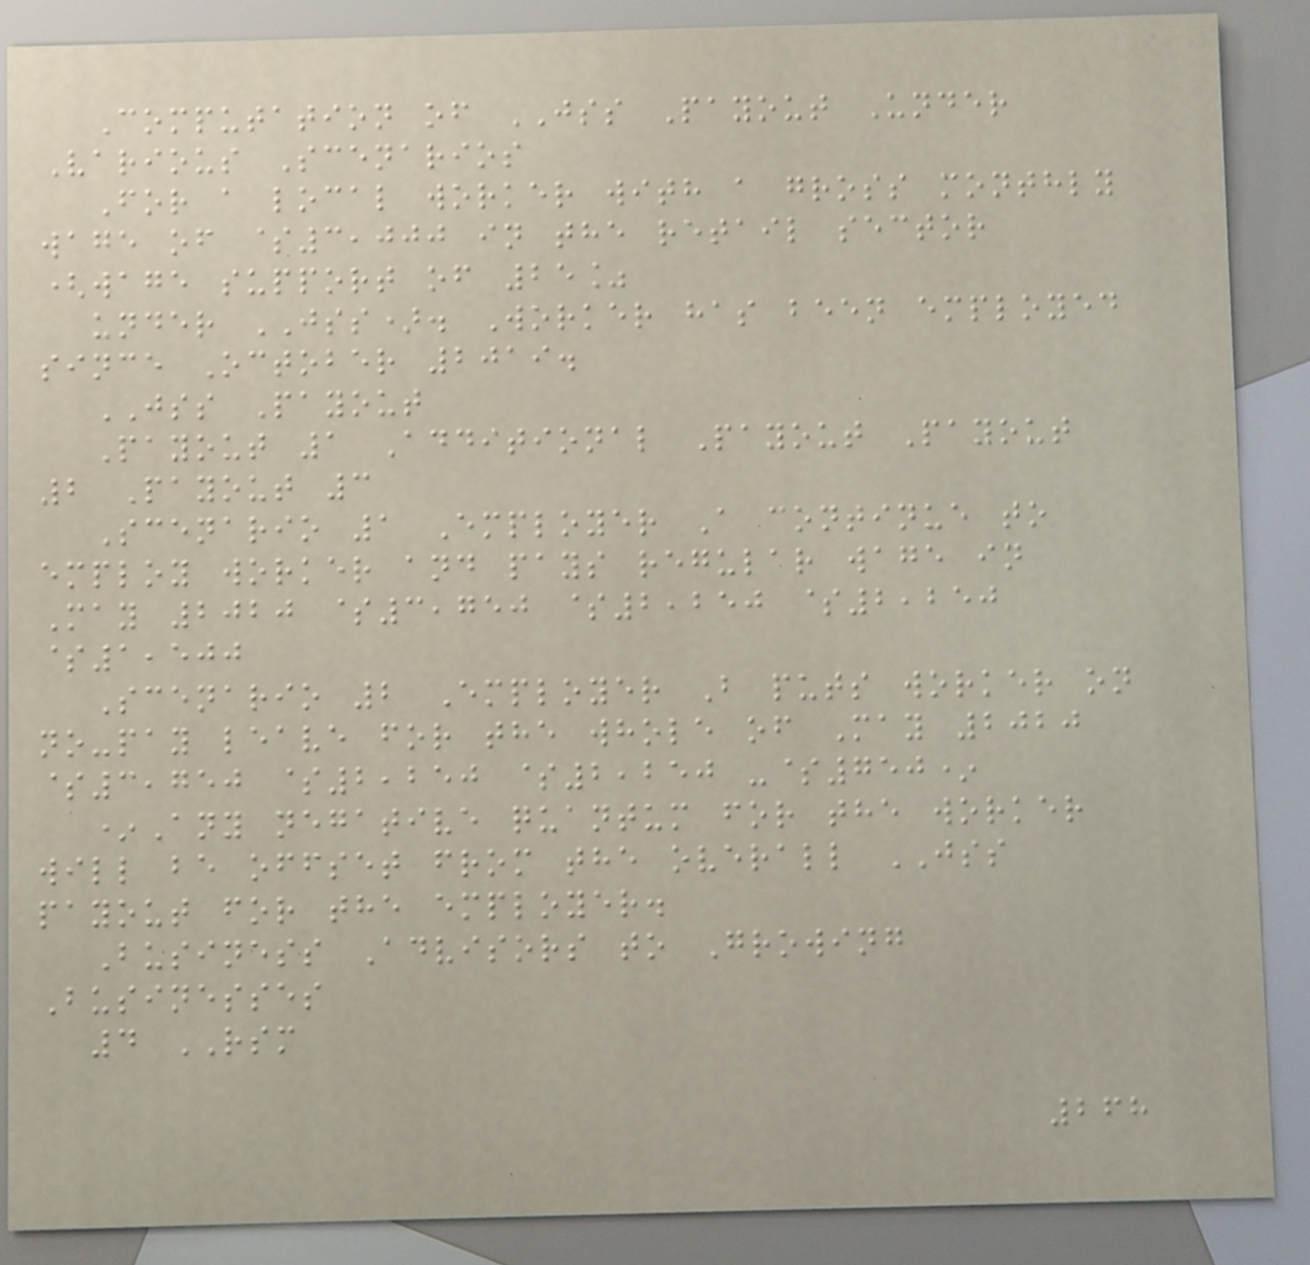Computation of JSS Payout Under
Various Scenarios
For a local worker with a gross monthly
wage of $3,000 in the retail sector
(wage support of 25%
under JSS). Worker has been employed
since October 2019.
JSS Payout
Payout 1 Additional Payout Payout
2 Payout 3
Scenario 1 Employer A continue to
employ worker and pays regular wage in
May 2020 $3,750 $2,250 $2,250
$1,500
Scenario 2 Employer B puts worker on
no-pay leave for the whole of May 2020
$3,750 $2,250 $2,250 -$750*
*Any negative quantum for the worker
will be offset from the overall JSS
payout for the employer.
Business Advisors to Growing
Businesses
4 RSM
268
